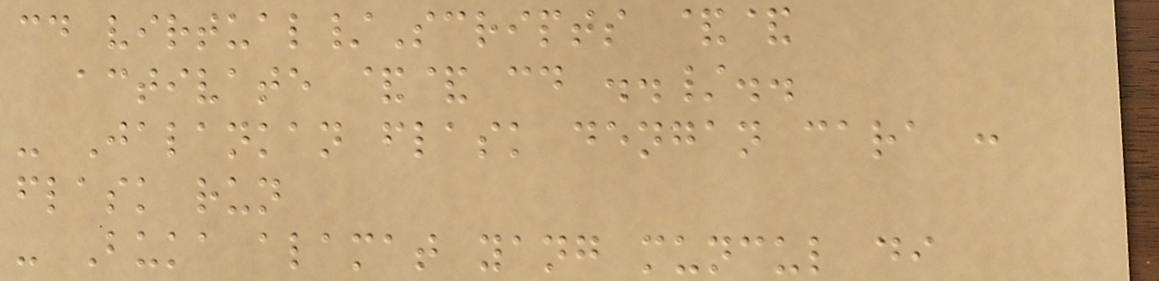cd virtual/Scripts &&
activate && cd ../..
- Jalankan flask dengan cara :
flask run
- Buka alamat yang muncul di
